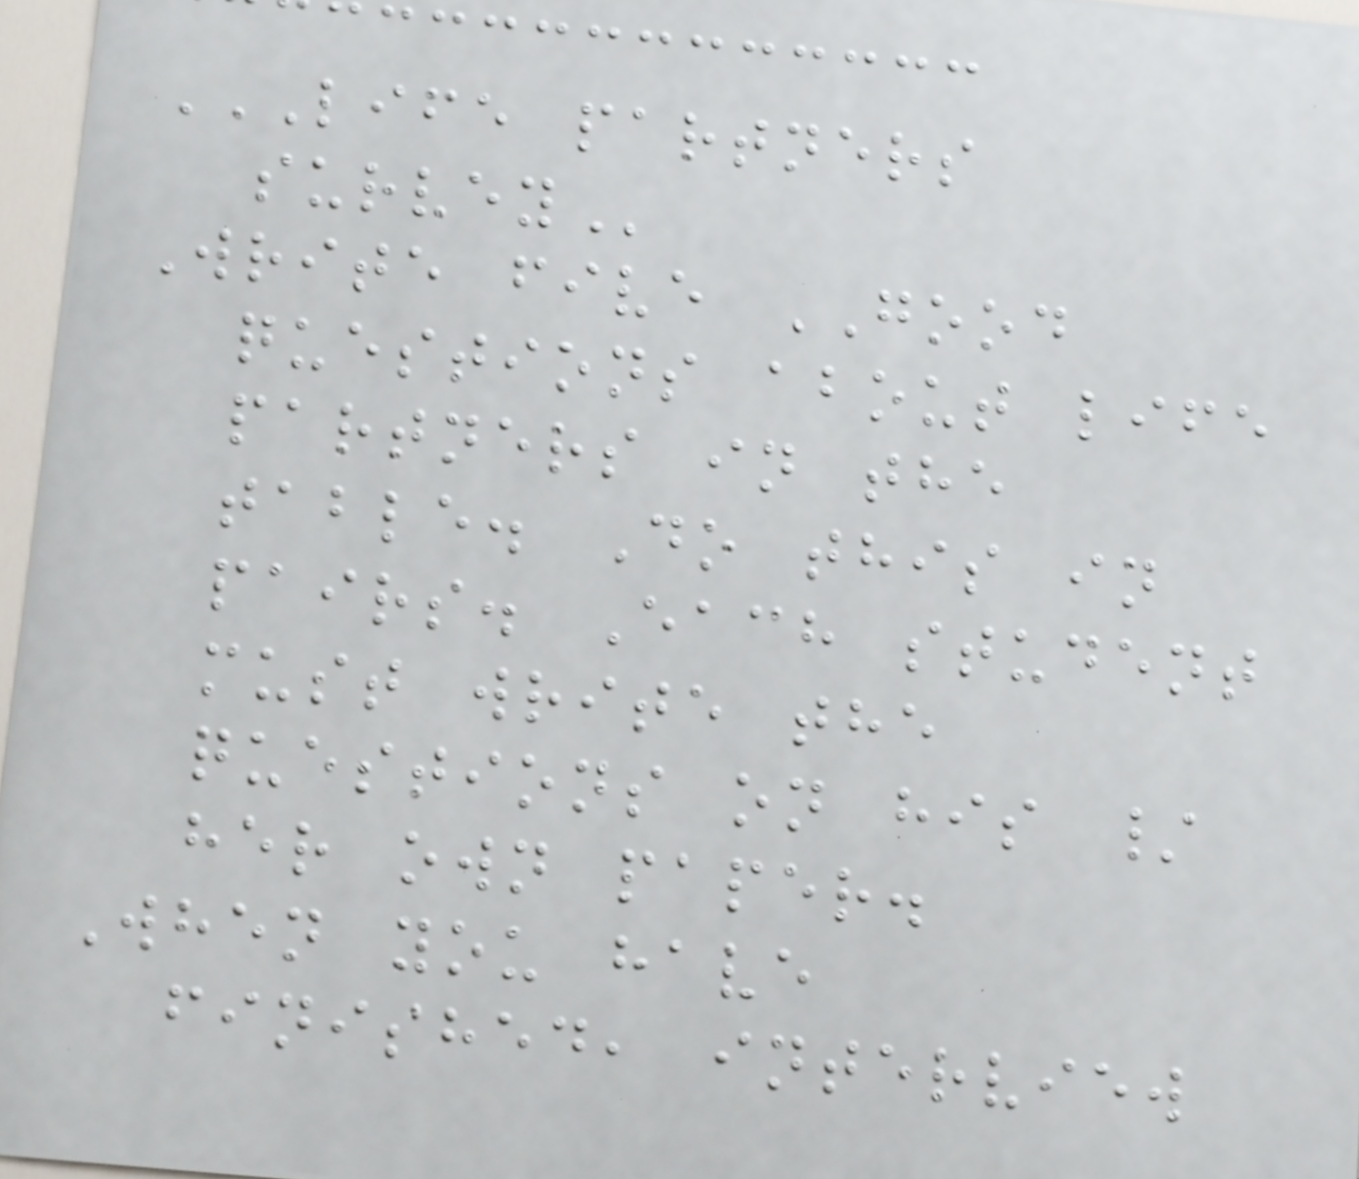LIFE PARTNERS
SURVEY
Write five GOOD
questions about life
partners in the
table. Do this in
pairs. Each student
must write the
questions on his /
her own paper.
When you have
finished, interview
